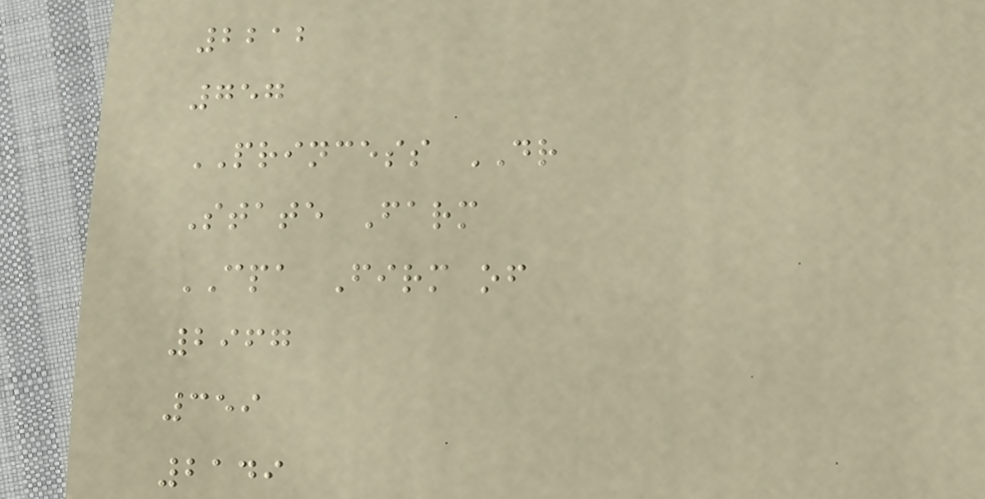2212
757
PRINCESS DR
State Farm
CPA Firm of
2967
359
2149
